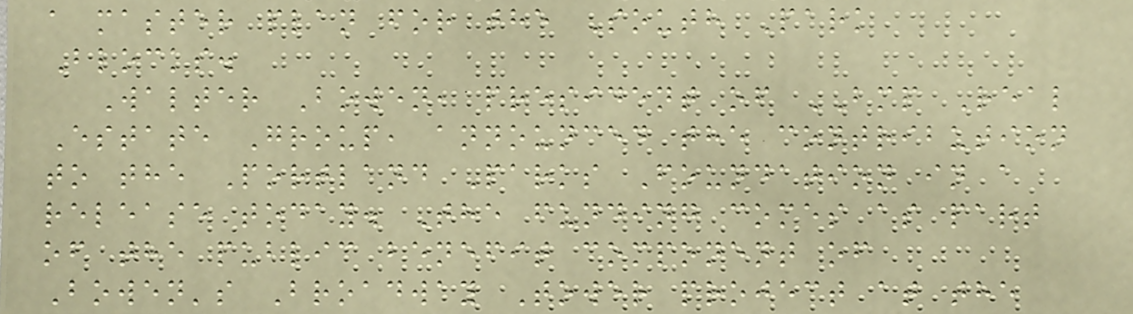a master plan for the South Park
Blocks.
Walter Bowen, president of BMP Real
Estate Group, announced the contribution
to the Portland Parks Foundation in a
release today. The funding comes as part
of the public benefit component of
Bowen's Broadway Tower project at the
